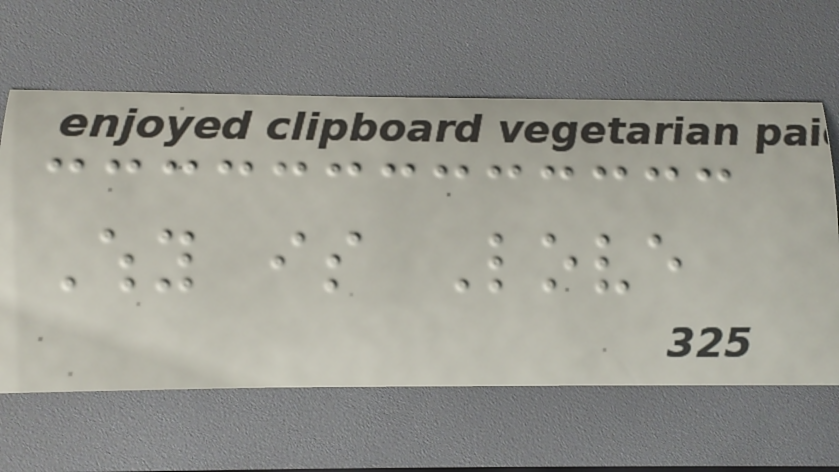Why is Love
